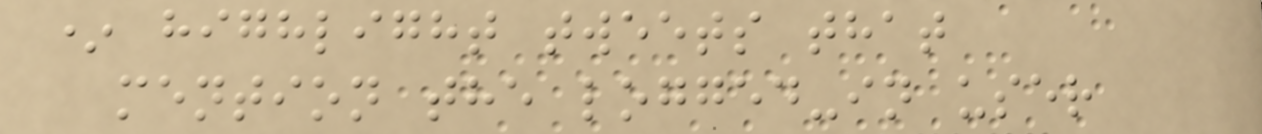* highlight tweets that
mention the logged-in user
